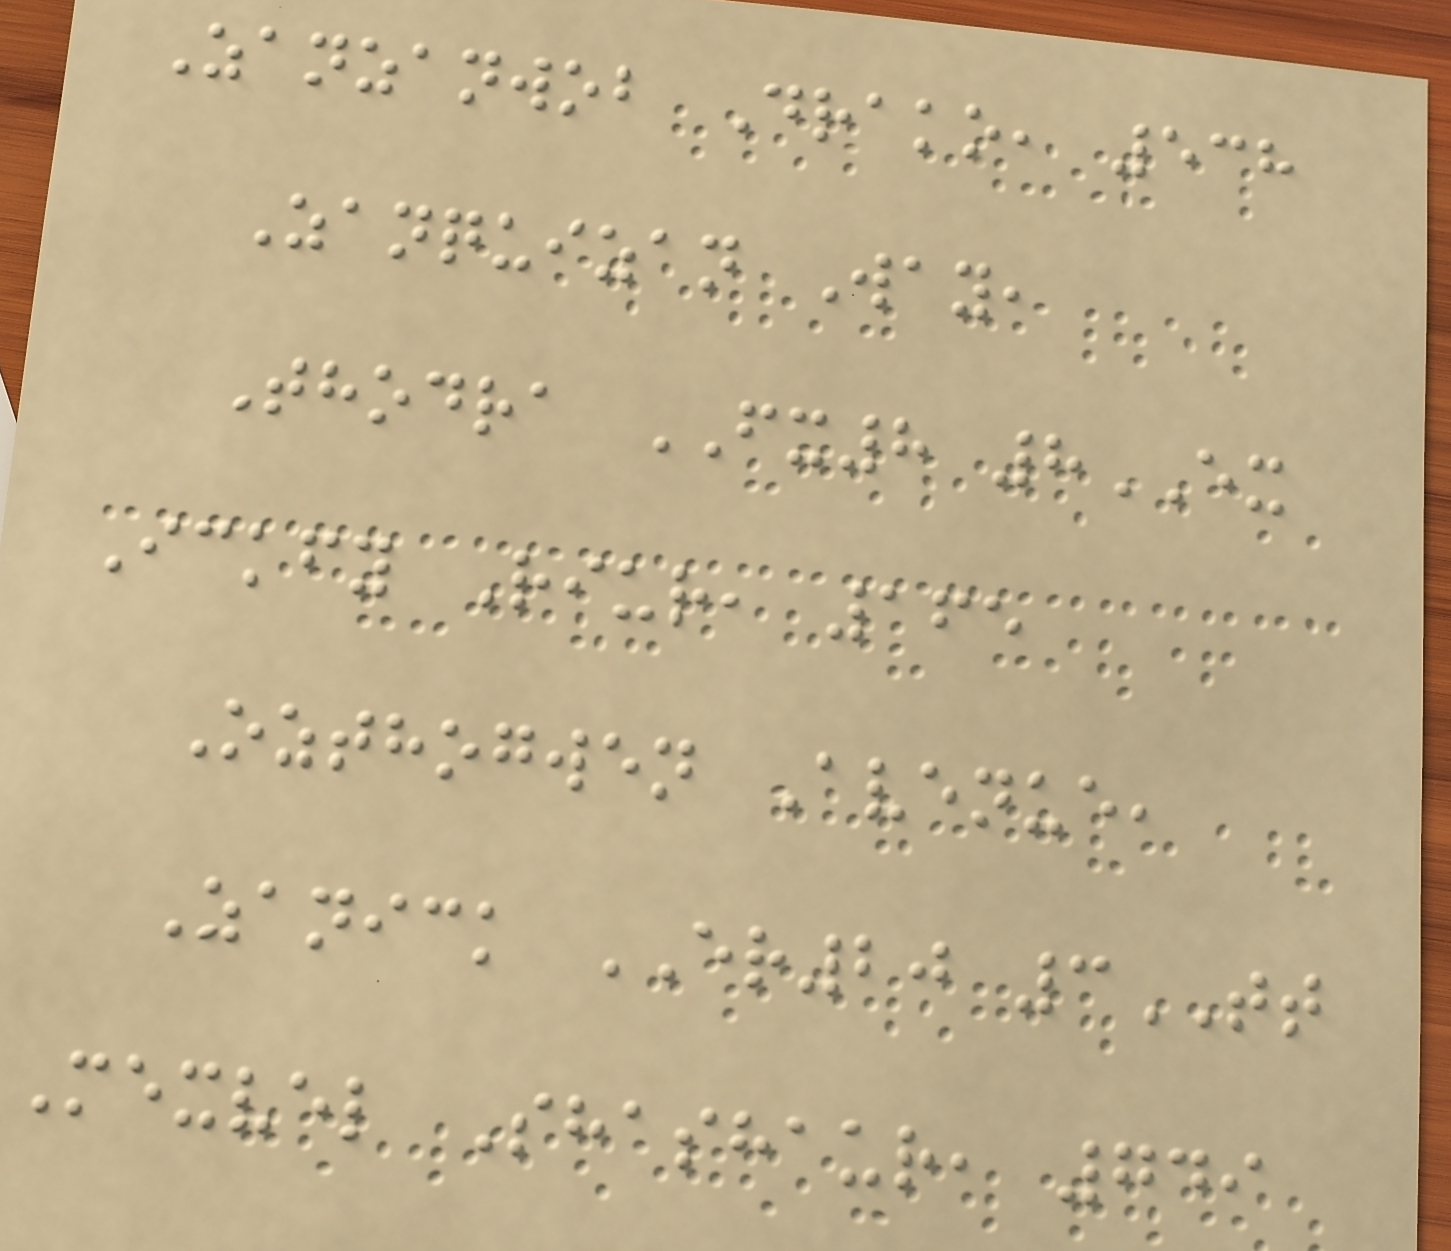Zanzanwob Drako, 538
Zanquizan Way,
Thodra FX8 8EX
Ickfy Riur, 165
Ozthogwen Avenue,
Zanick ER20 3TT
Mexvel Shashaur, 749
